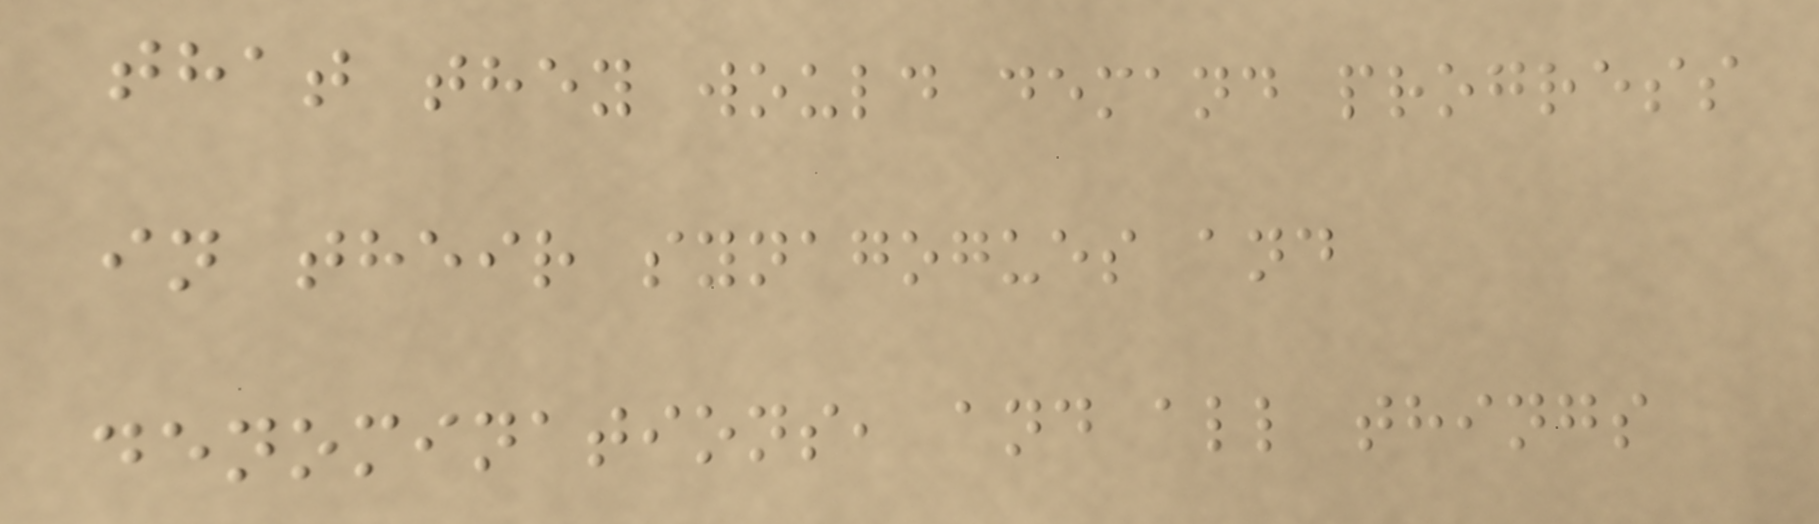that they would demand progress
in their synagogues and
denominations, and all things
